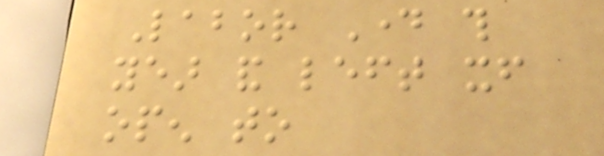Labor Day this
year and left itself
open to
